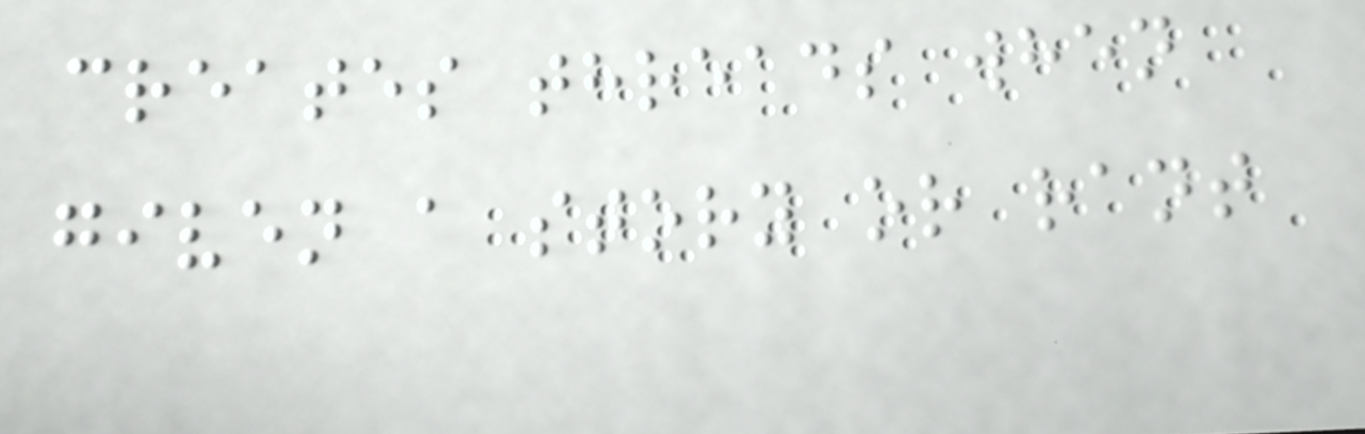creates threads when
given a story or rant
